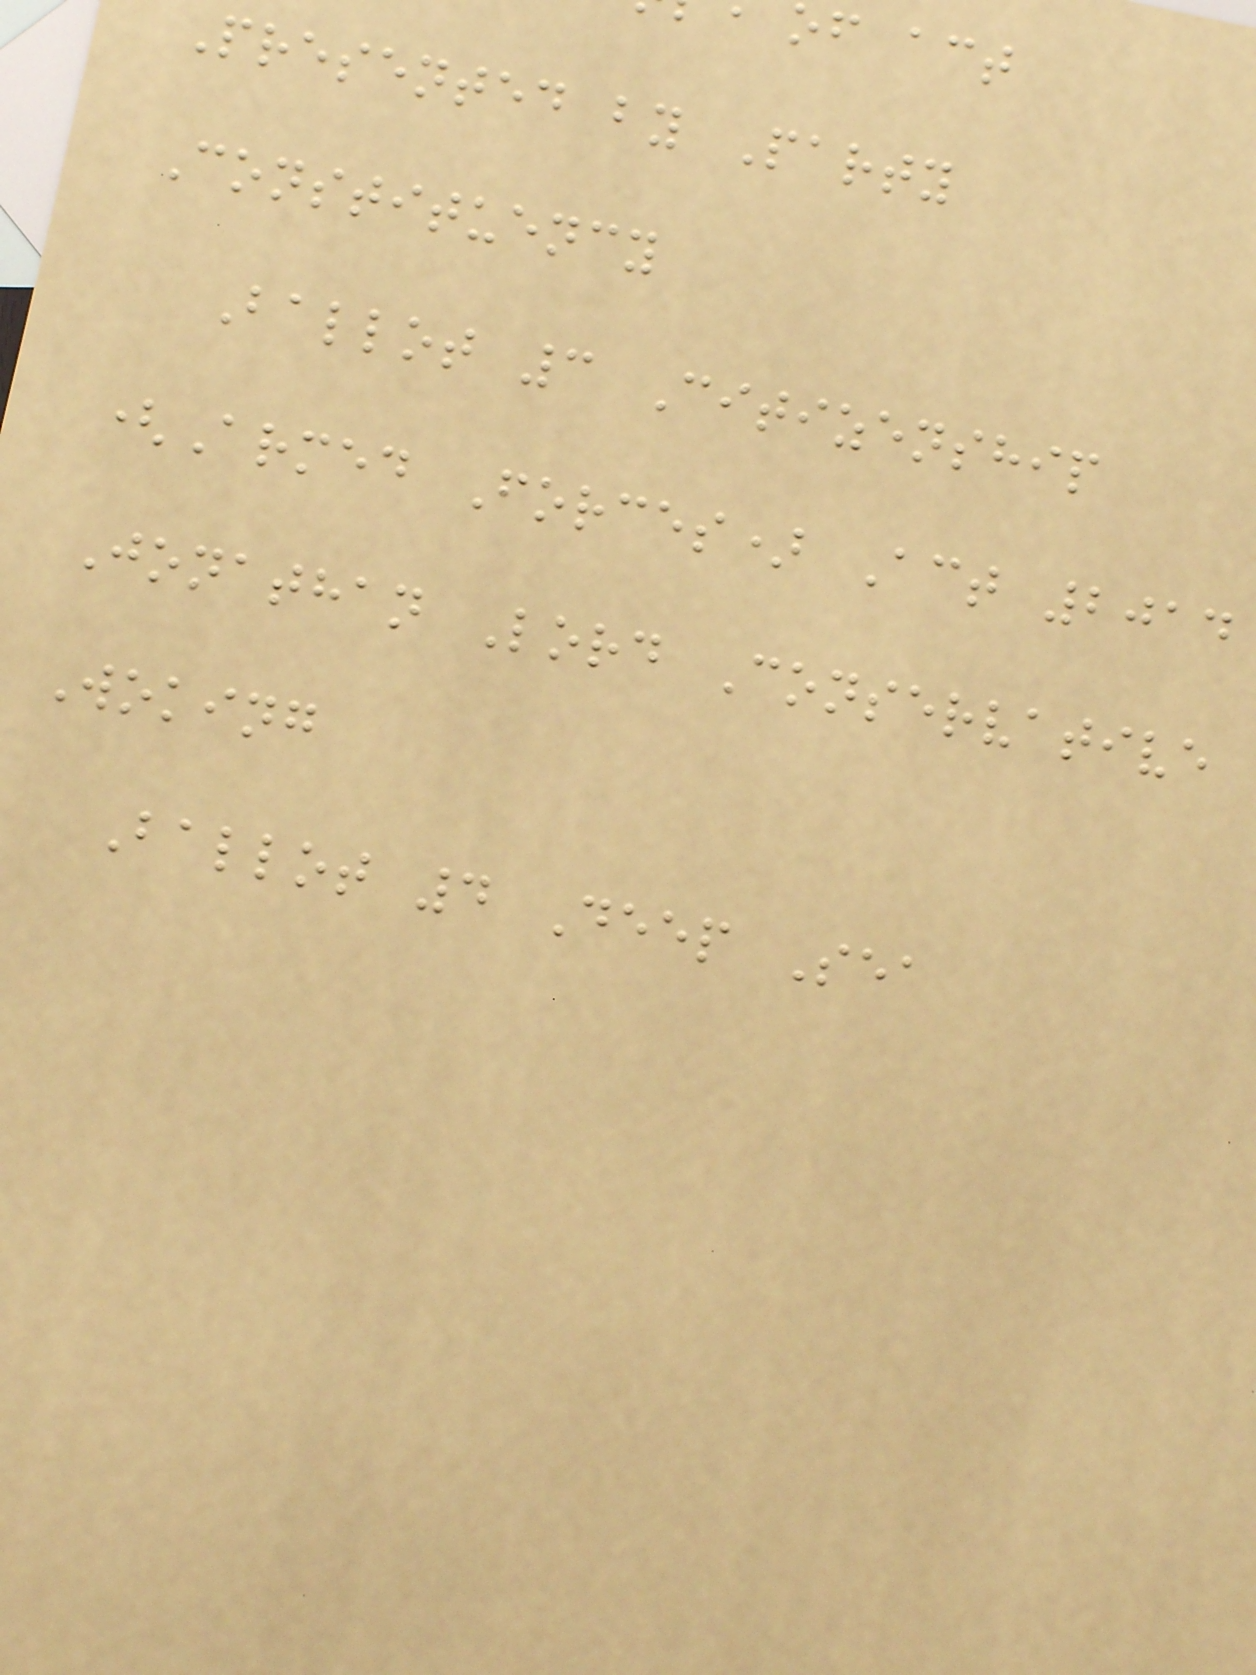of act
Presented by Party
Constituency
Ballot 3 Citizenship
(Armed Forces) Act 2014
Jonathan Lord Conservative
Woking
Ballot 4 Deep Sea
